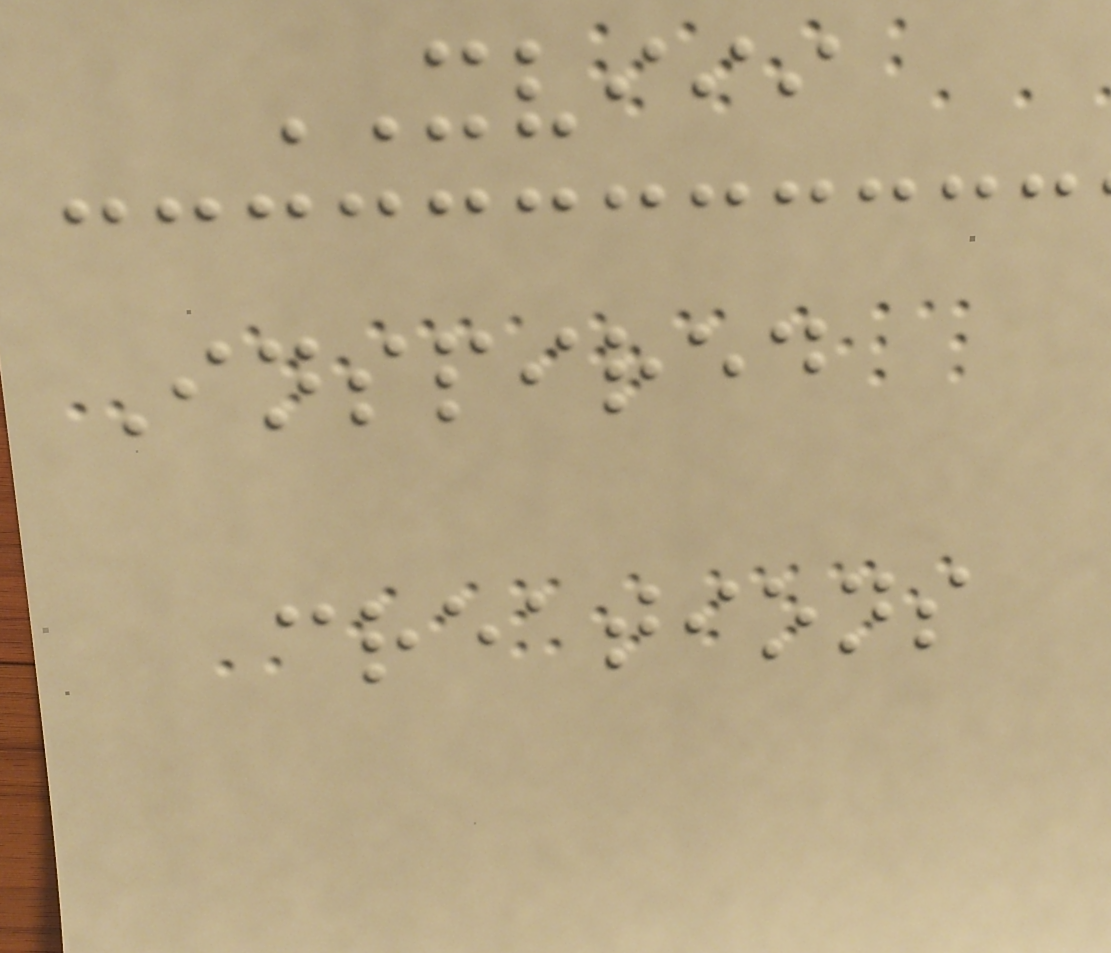XVIII
Inspired
creations
